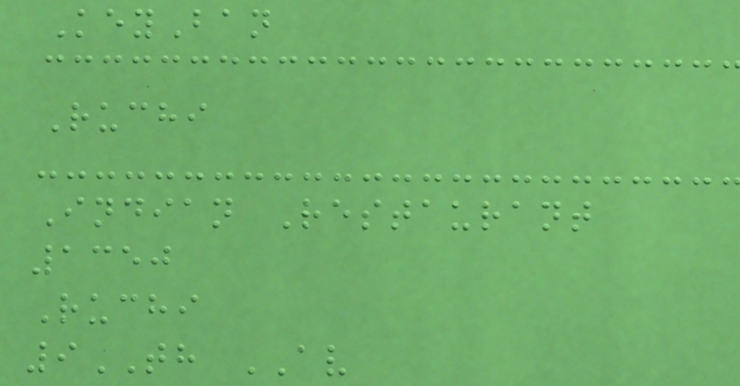KeyBan
Ruchi
Indian Restaurant
1350
Ruchi
9TH AV
